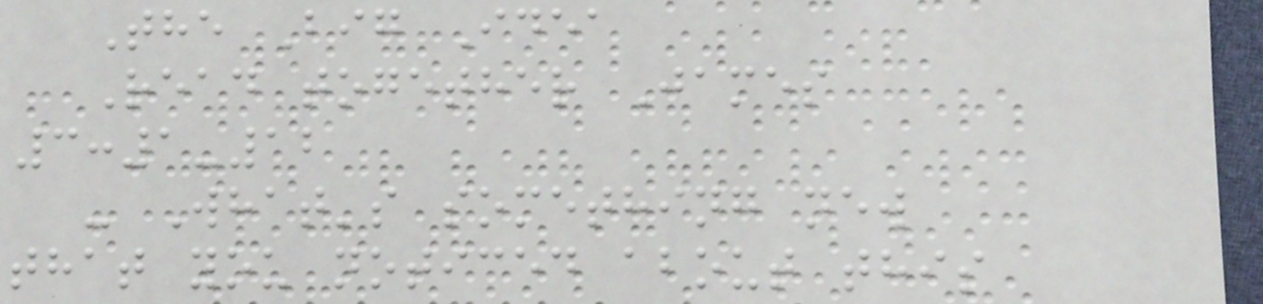The Big Idea
Read together James
3:1-12
- What's something new
that you noticed about this
